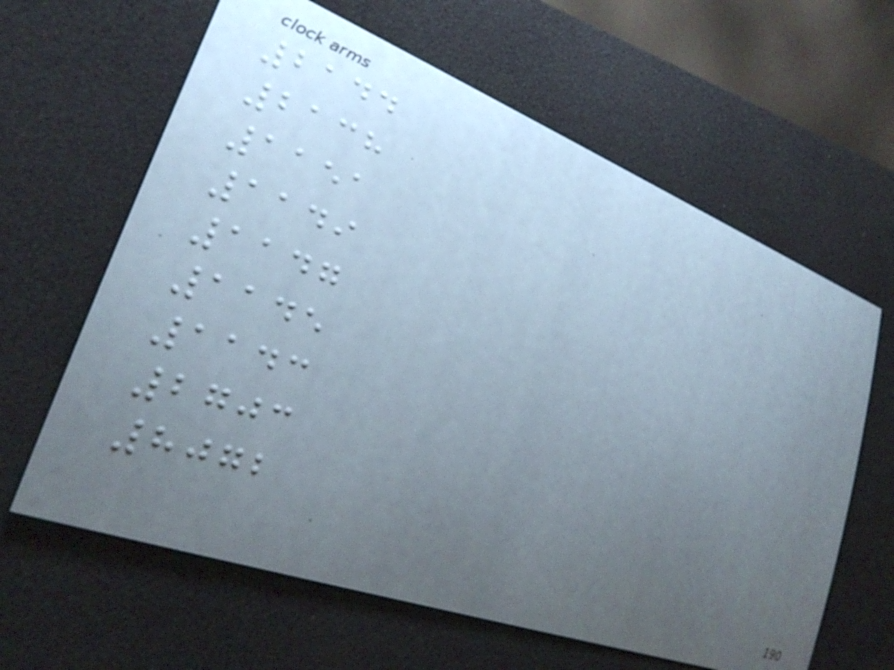2144
2138
1151
1149
1147
1145
1143
2703
8072
